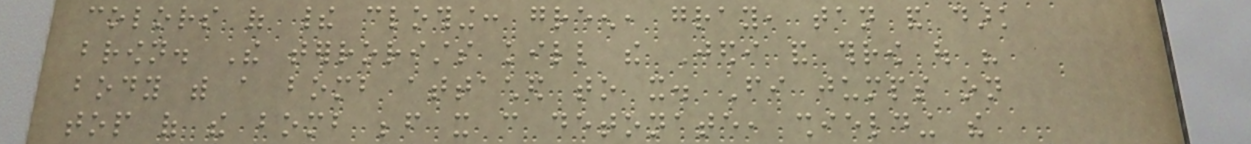colors of their clothing: green, gray, tan and dark
brown. The terrorists kill the Jedi and throw out his
body with a bomb attached to it. Fi jumps on
top of the bomb before it can detonate, shielding the
